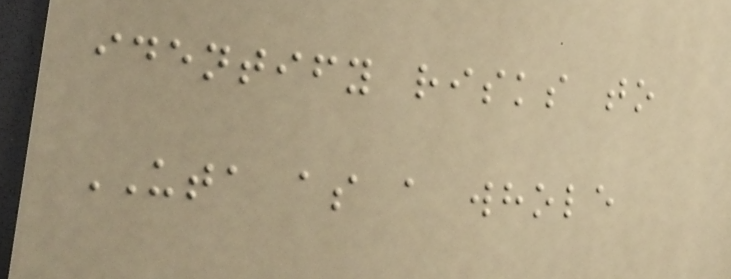identify risks to
UTA as a whole
